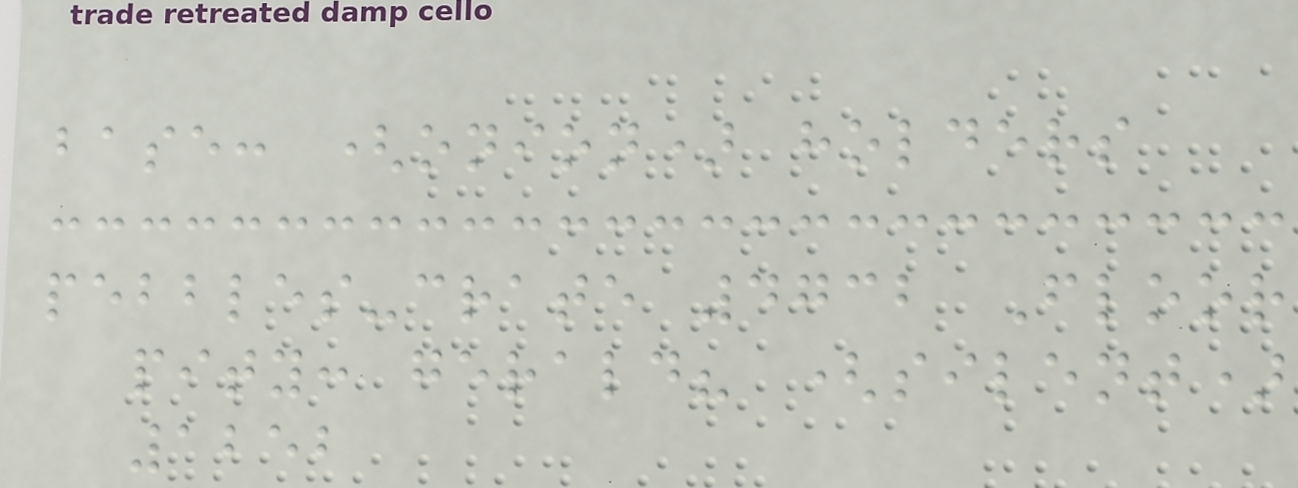base: (onion) holders
pebbles-crate 4732 Floor
pity: gerald? (silent)
1252
